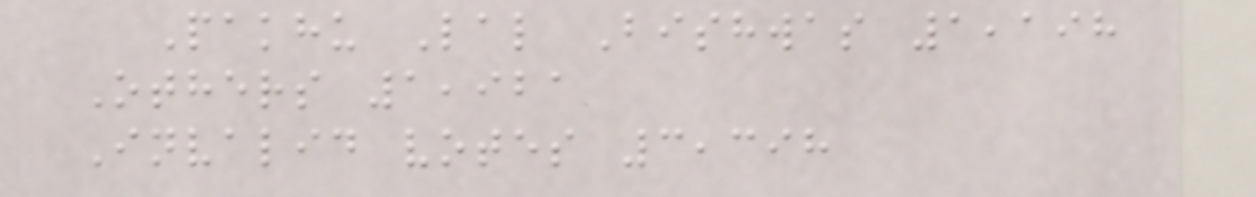Pakhu Lal Bishwas 1,198
Others 1,921
Invalid votes 3,398
